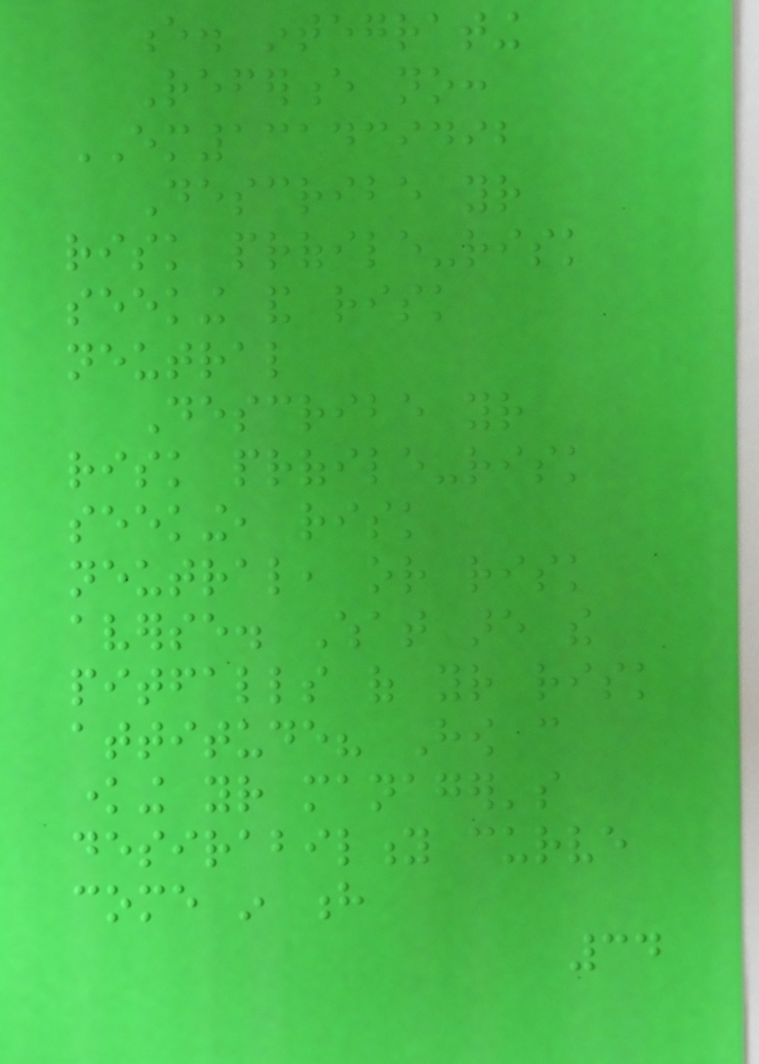e. integrating
Reference no:
EM131439492
Describe your
risk profile-risk
seeking and risk
neutral
Describe your
risk profile-risk
seeking, risk
neutral, or risk
averse. What are the
pitfalls of your risk
attitude? How can
knowing your manager's
desirability curve
come in h
34
